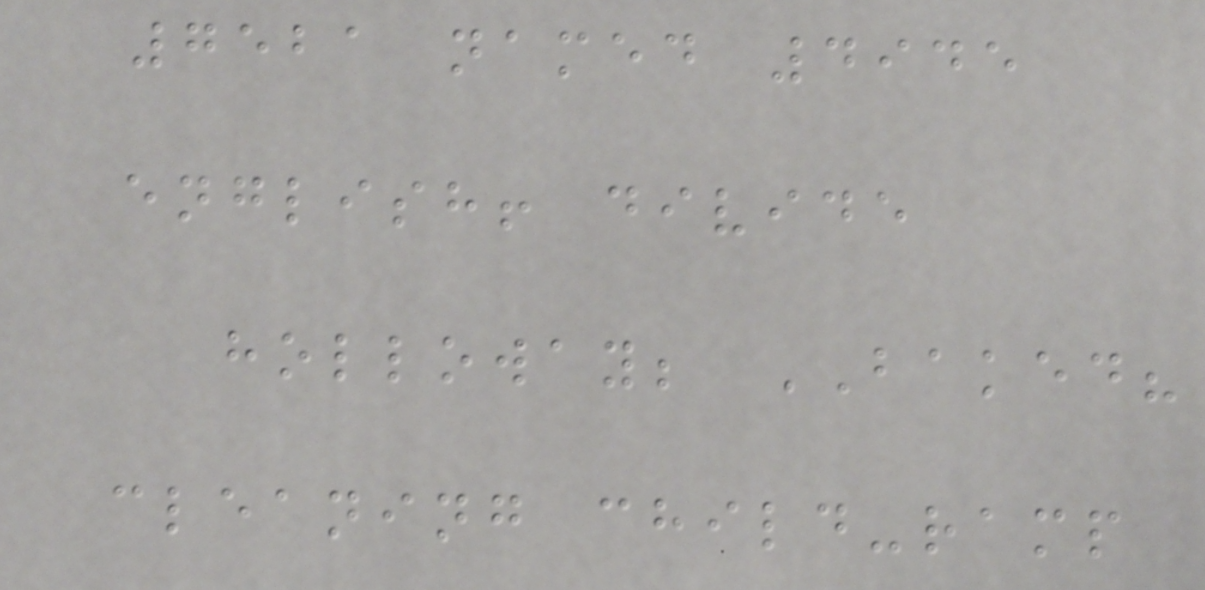7521 named 4945
english! divide
holloway; BAKED?
cleaning child-ramp
